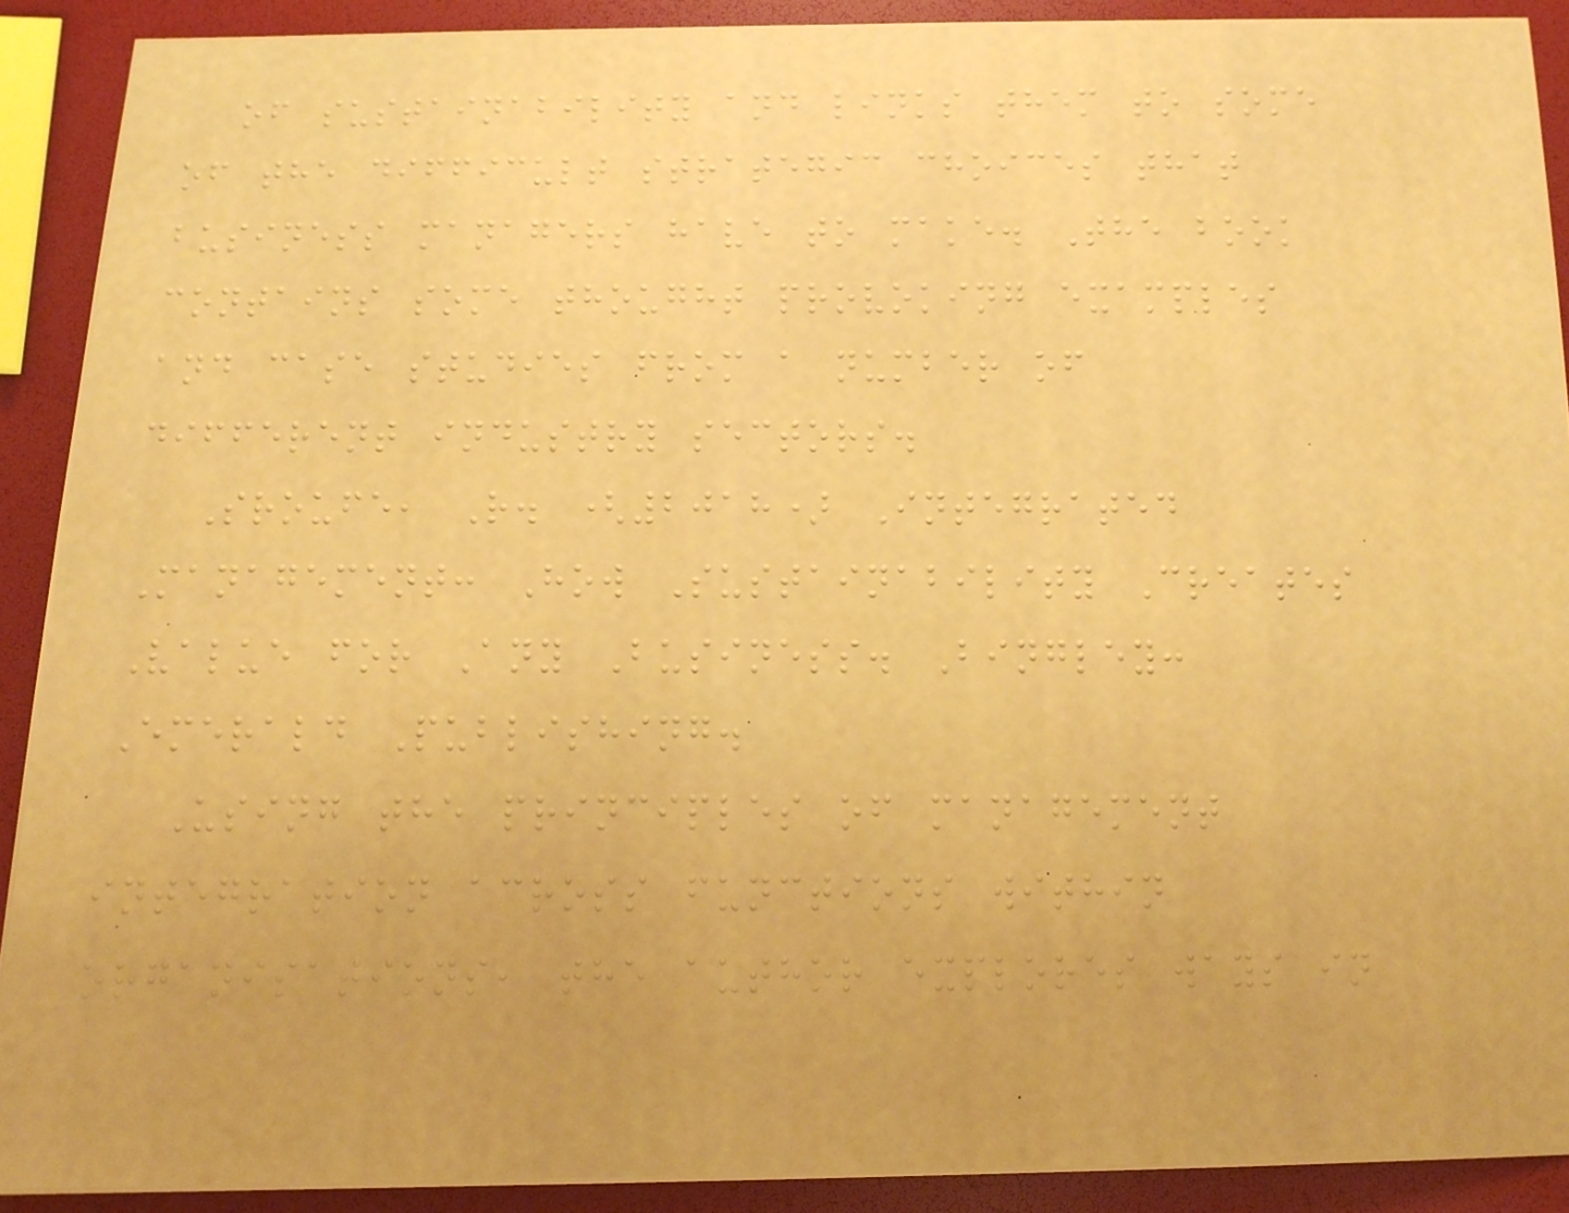of sustainability and links them to some
of the difficult strategic choices that
business managers have to make. The book
contains some thought provoking examples
and case studies from a number of
different industry sectors.
Sroufe, R. (2018) Integrated
Management: How Sustainability Creates
Value for Any Business. Bingley:
Emerald Publishing.
Using the principles of management
integration across functions within
organisations, the author explores ways in
